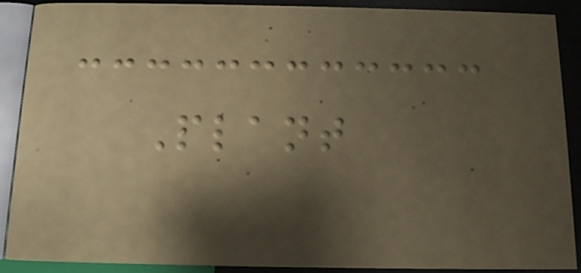Plant
